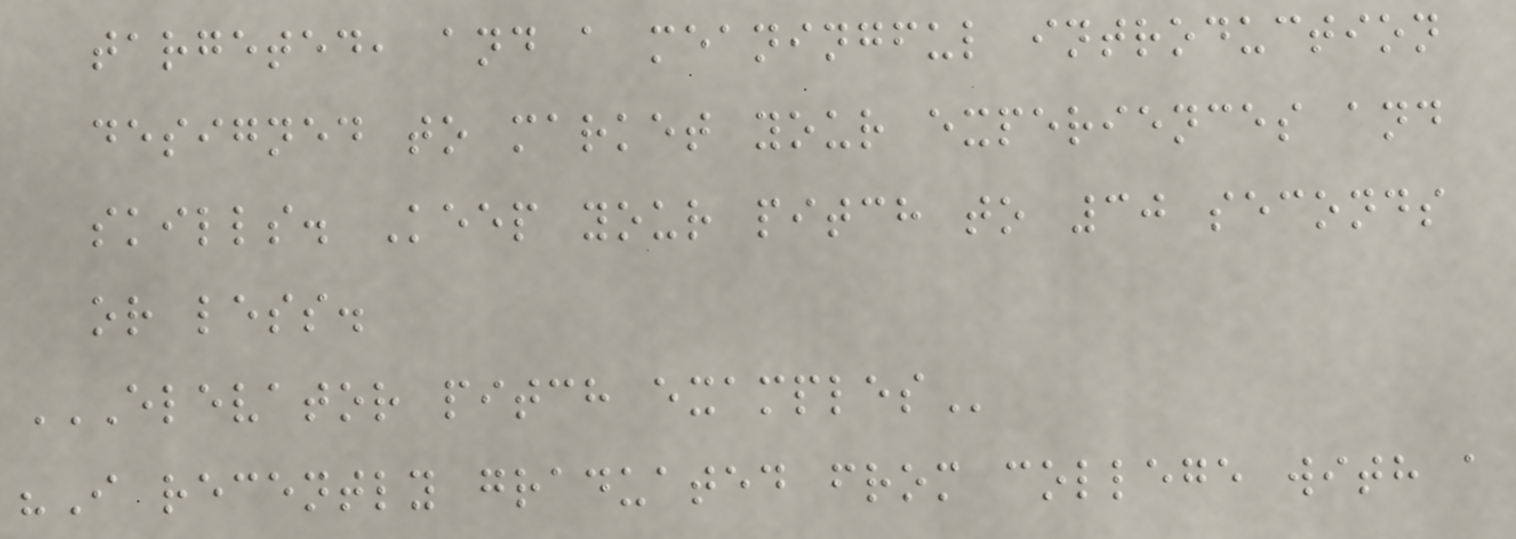targeted, and a meaningful introduction
designed to market your experiences and
skills. Keep your pitch to 30 seconds
or less.
ELEVATOR PITCH EXAMPLES
"I recently graduated from college with a
